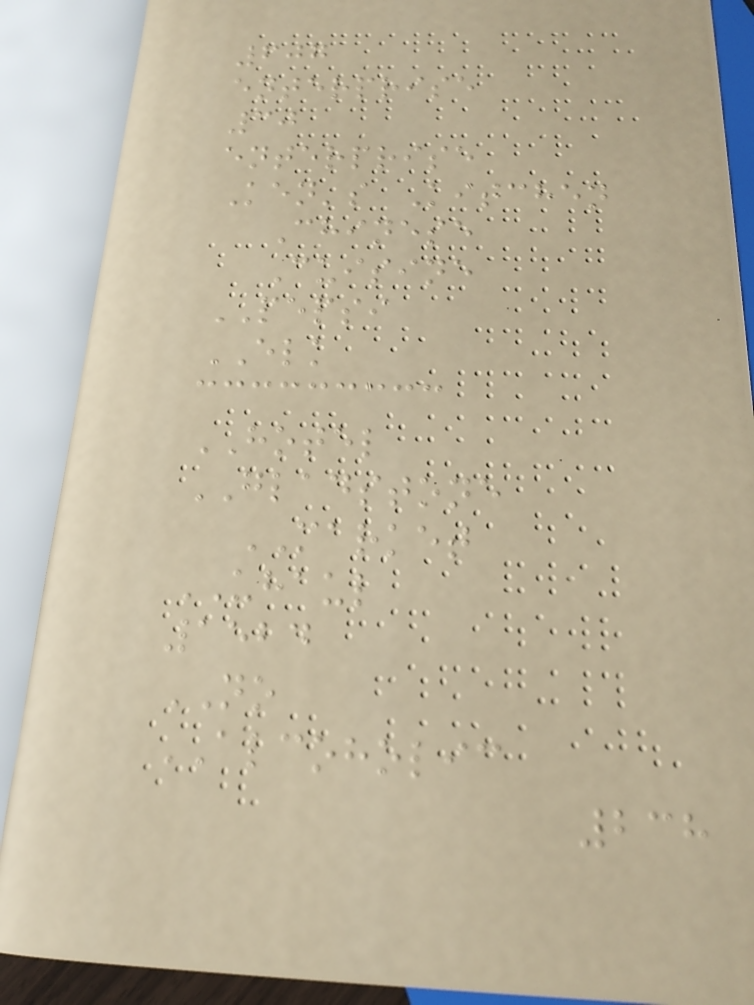607
enterprise
30
enterprise
Ken's Kitchen
Chinese
Cuisine
PEPSI
ELK
HOTEL
GLADSTONE
MARKET
UHAUL
1524
NO
ALCOHOLIC
238
